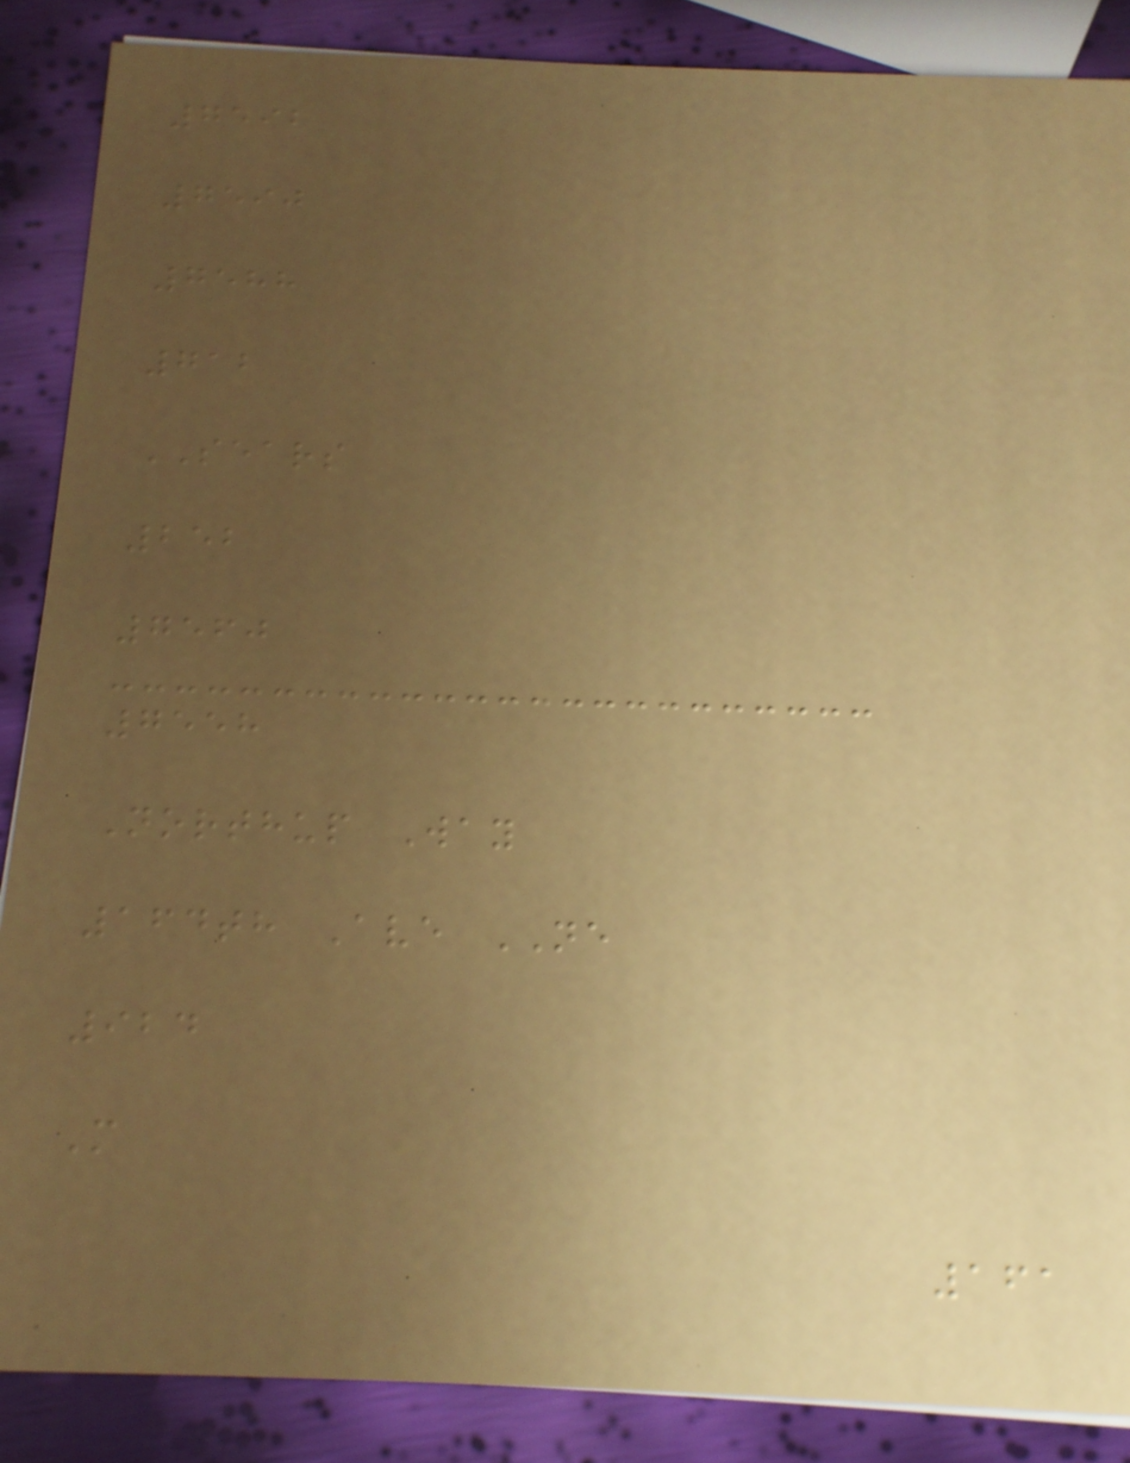7592
7590
7588
712
SEARS
252
7560
7558
Northup Way
164th Ave NE
924
M
161
